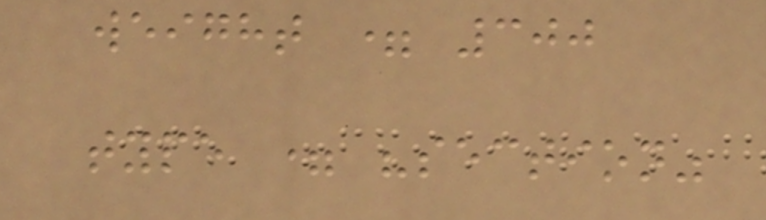weight = 300
type = "section"
